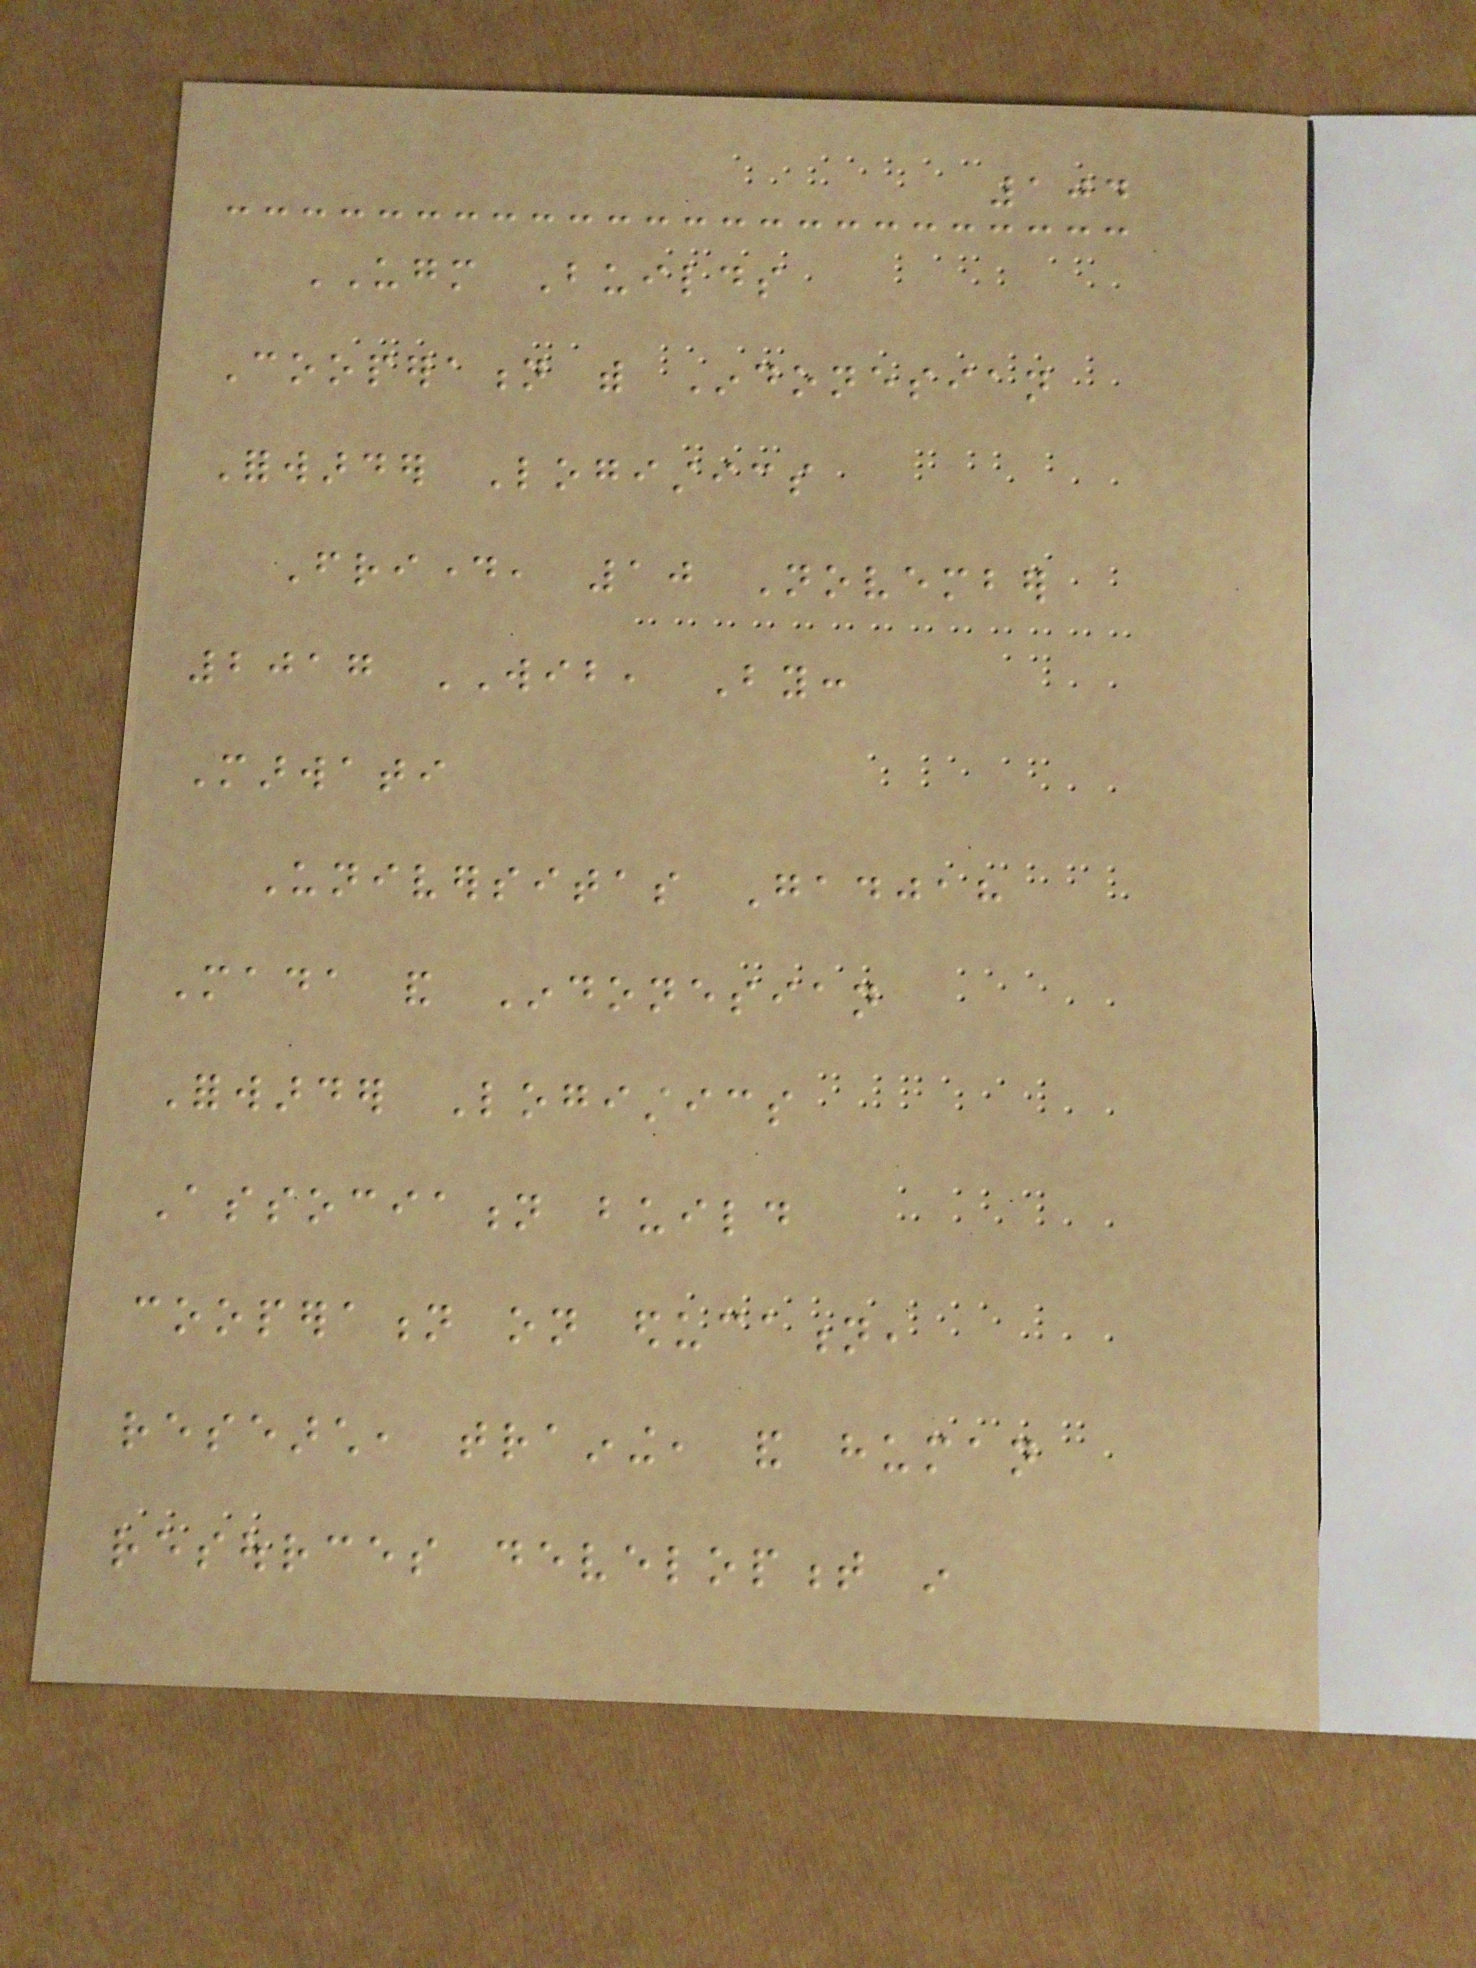104
UGM Builds
Cooperation with Indonesian
Forwarder Logistics
Friday, 10 November
2017 WIB, By:
Marwati
Universitas Gadjah
Mada and Indonesian
Forwarder Logistics
Association build
cooperation on education,
research, training, and human
resources development in
